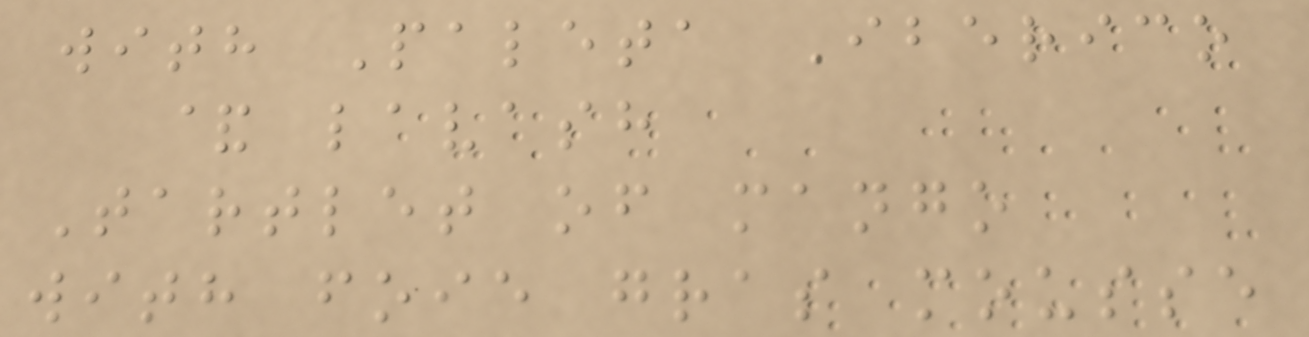with Paleta Iberico
& lavash
Tartlet of mango
with foie gras mousse
